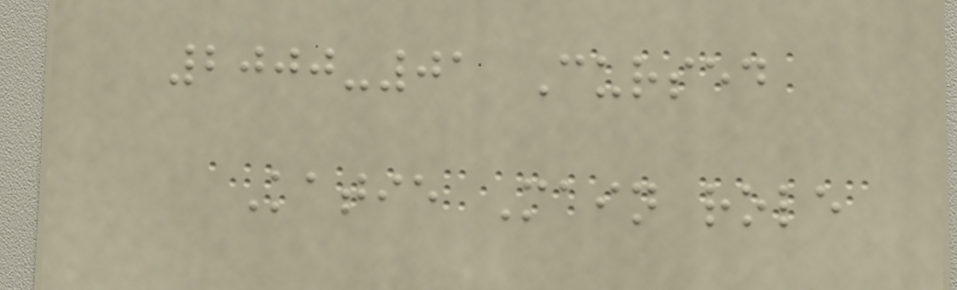2000-01 Cursed
Katie Main role
